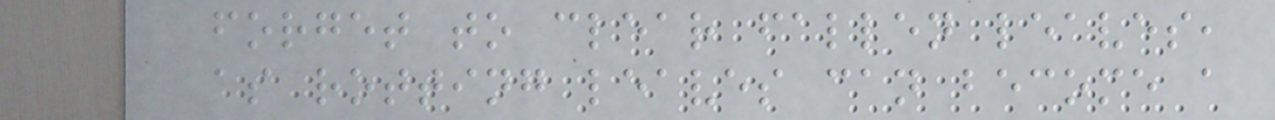forget to clear fallen leaves,
as rotting leaves can become a
